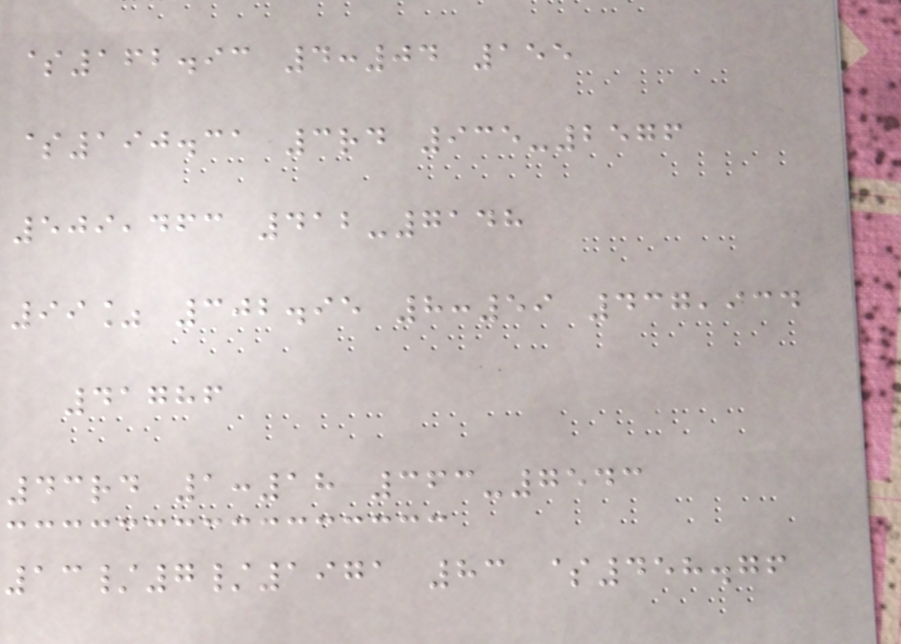$162.93 4:04 155
$190.31 3rd 935-2576
509,463 412-7148
99% 302.95 8:59 437,934
41786
43rd 1:18 363-7543
13/7/1971 83 $458.76
